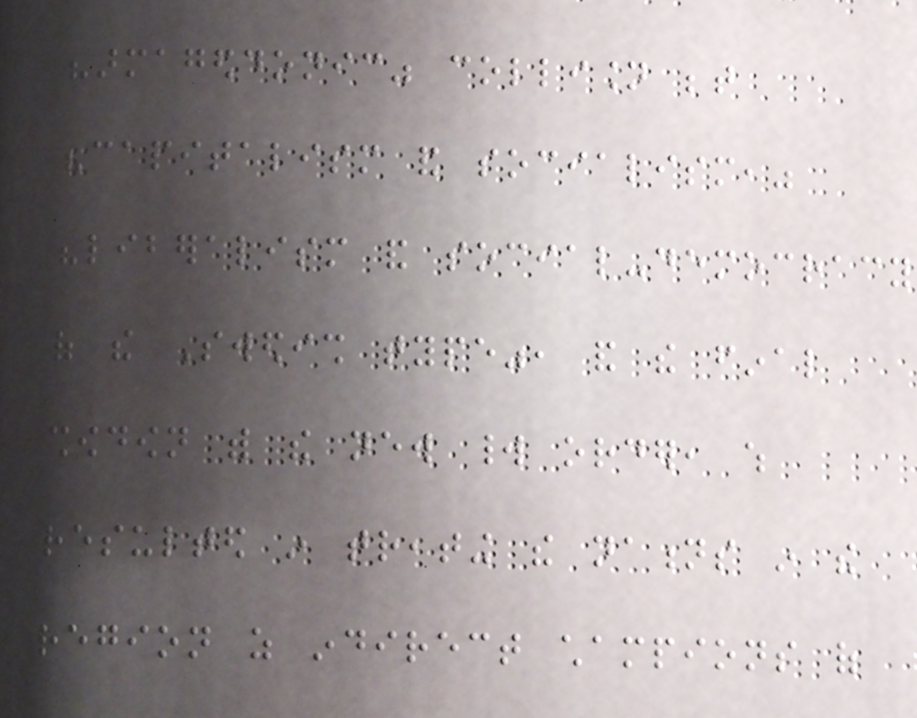"armageddonic" collision between
"capitalism and socialism,"
"liberalism and social-democracy
of the Swedish type", and the final
showdown with the new world order, which
resulted in treating the nations in the
region as indirect champions of
